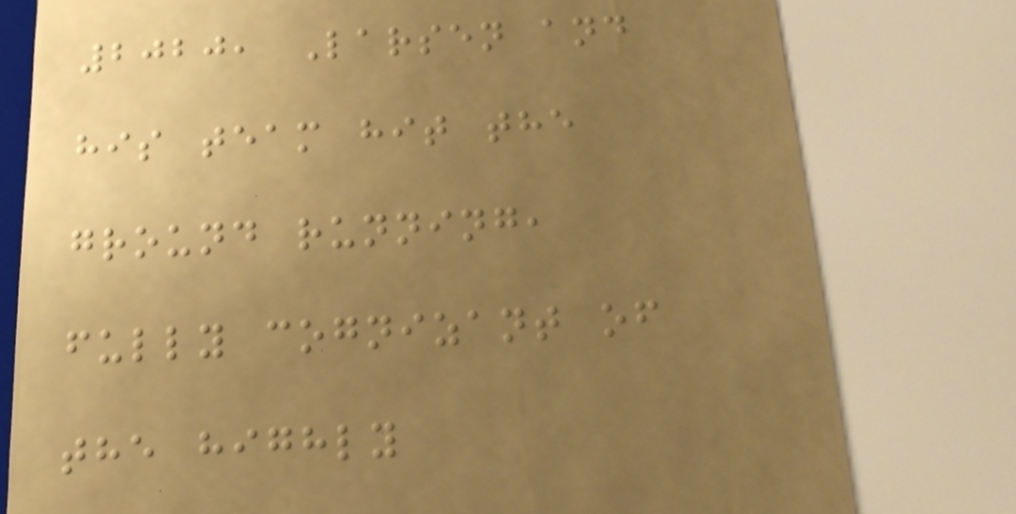2020, Larsen and
his team hit the
ground running,
fully cognizant of
the highly
